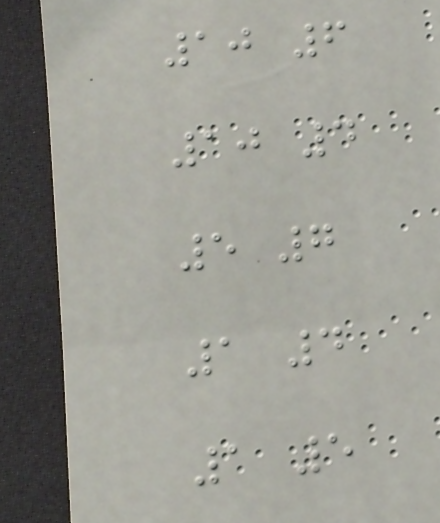10 6
10 4
5 7
1 4
1 5
